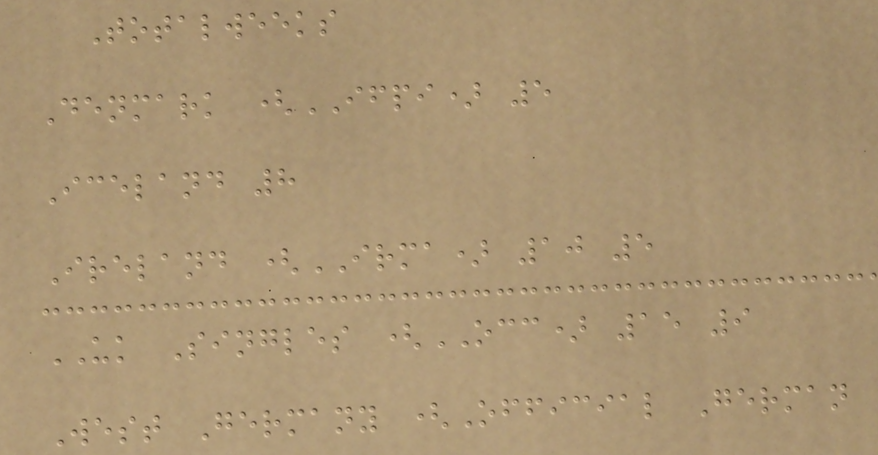Totalweeks
Denmark (IFPI) 5
Iceland 8
Ireland (IRMA) 10 5
UK Singles (OCC) 15 9
West Germany (Official German
